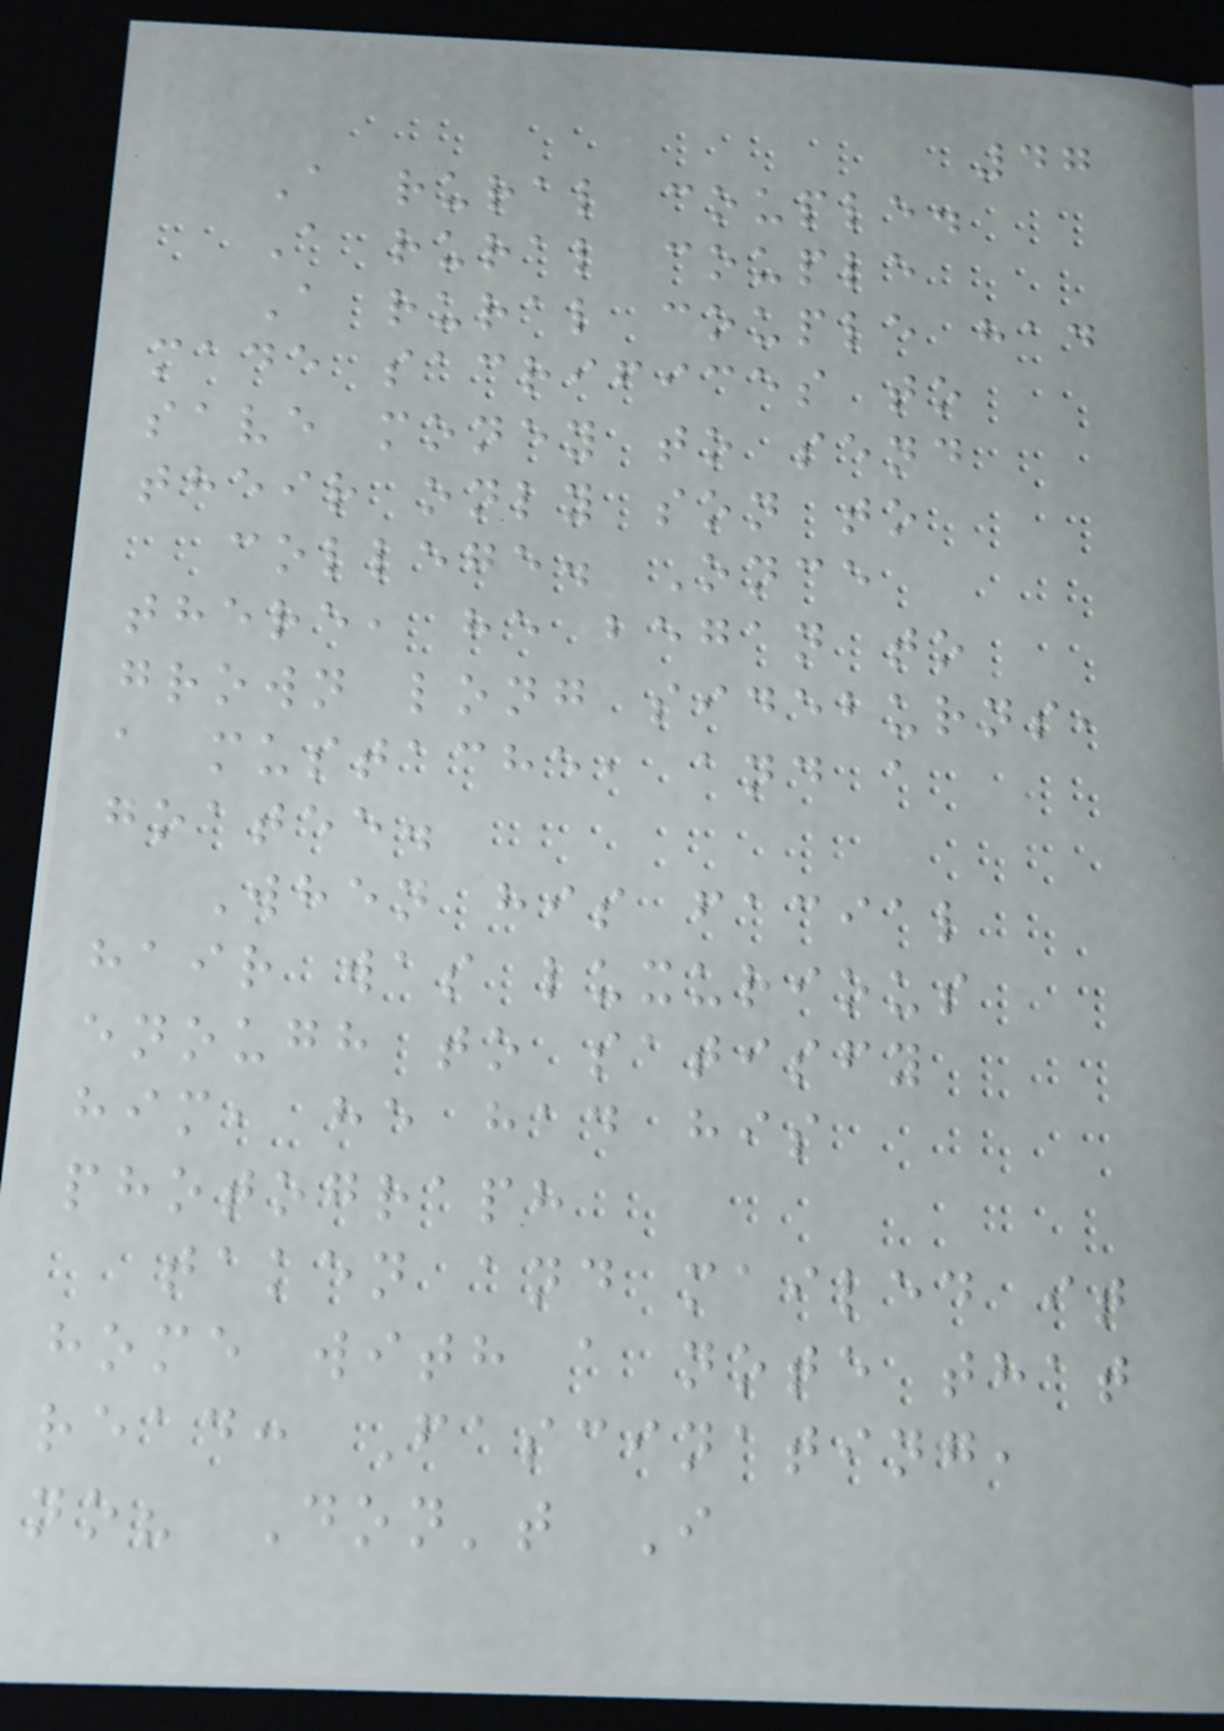47
A rural couple.
A rural couple
A rural couple had
made sacrifices to
save money to send
their only son to
college. Once
there, he began to
grown long sideburns,
a mustache, and a
goatee.
When his facial
hair was luxurious
enough to satisfy
him, he had his
photograph
taken and mailed it
home with a note that
read: Fascinating,
no? Don't I
